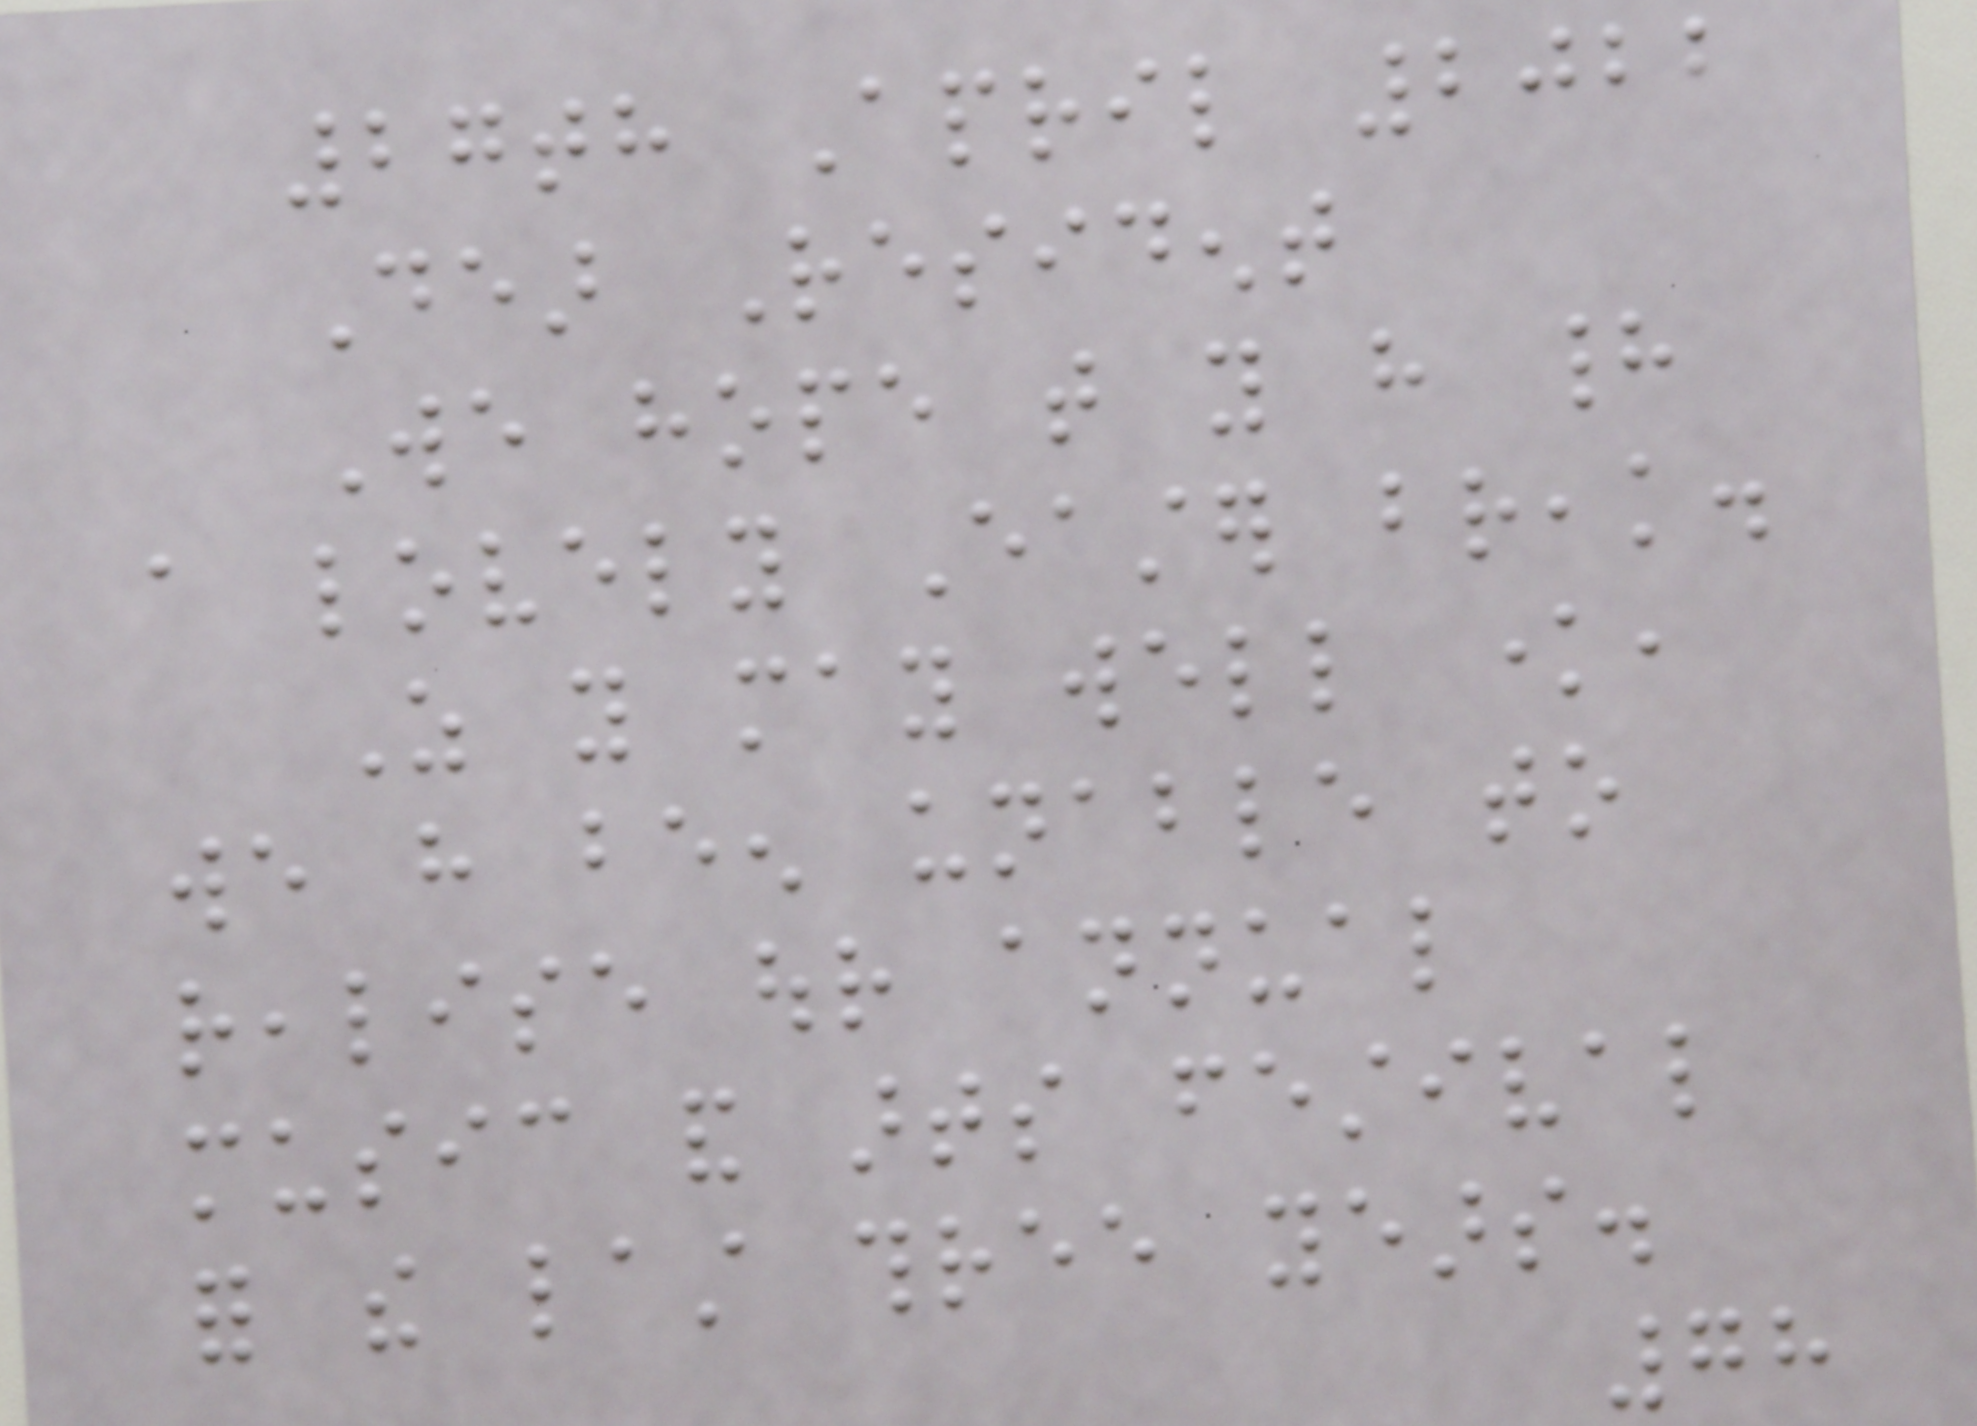27th April 2022
Dear Resident
We hope that you have had
a lovely Easter break.
As you may well know,
we have been unable to
realise our annual
music and arts festival
for the last three years.
78
